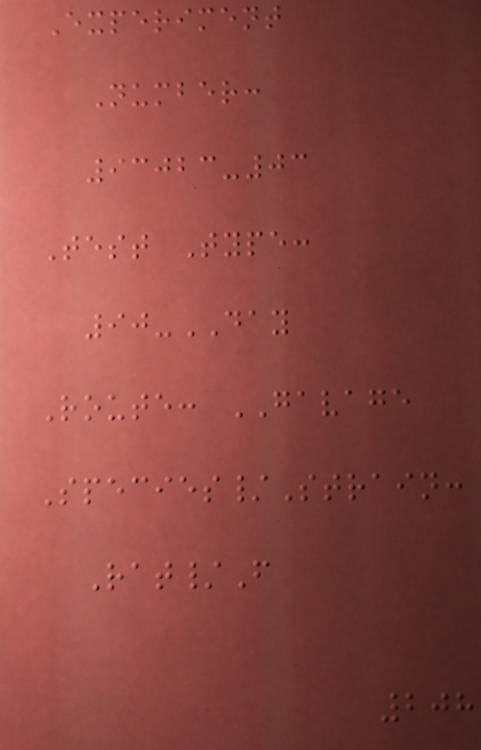Experiment
Number:
93023-03
Test Type:
90-DAY
Route: GAVAGE
Species/Strain:
Rat/F
208
